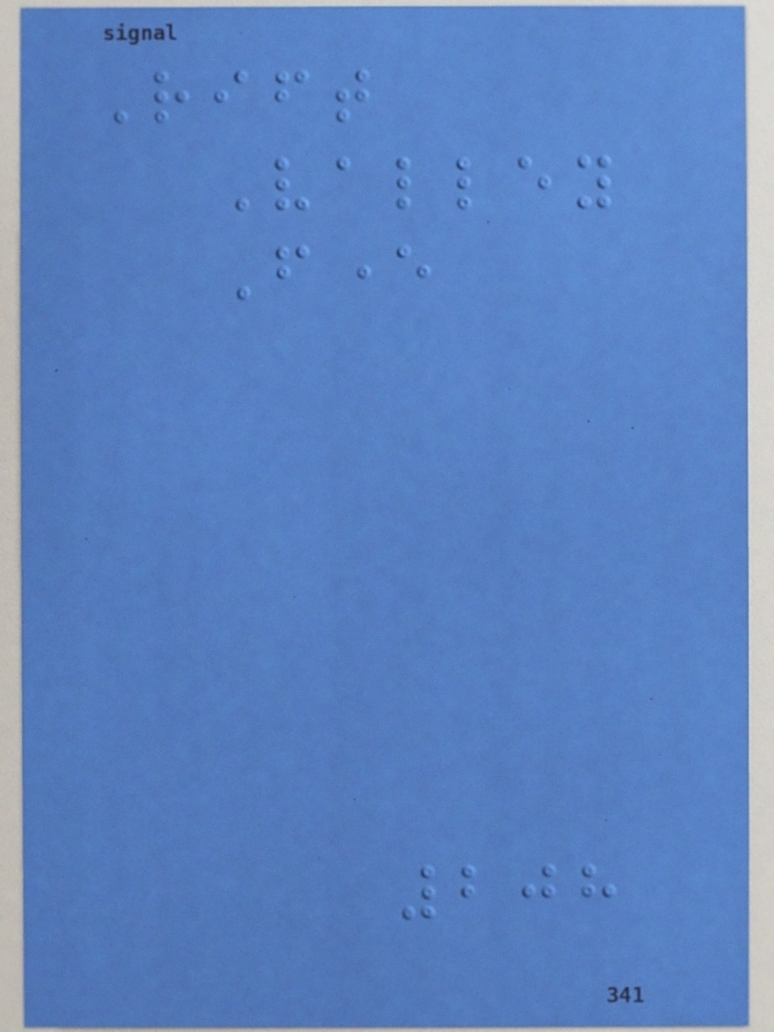Rift
Valley
Fever
208
